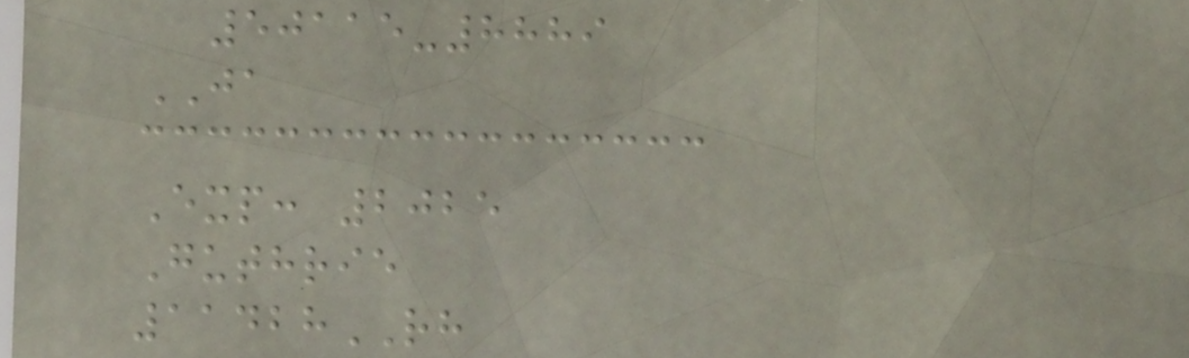50115-8889
JA
Exp: 2025
Guthrie
11428RH
